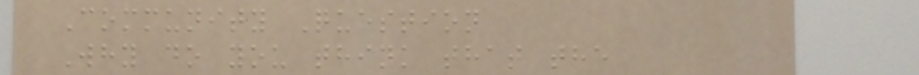Community Question
Why do you think that the
